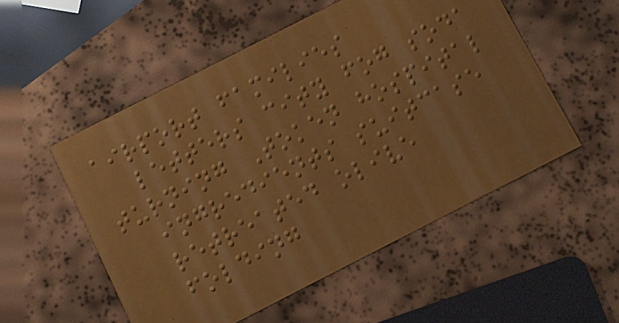airport families
letters city fog soda
turning Token hospital
ingredients suitcase
retreated olive
folding
